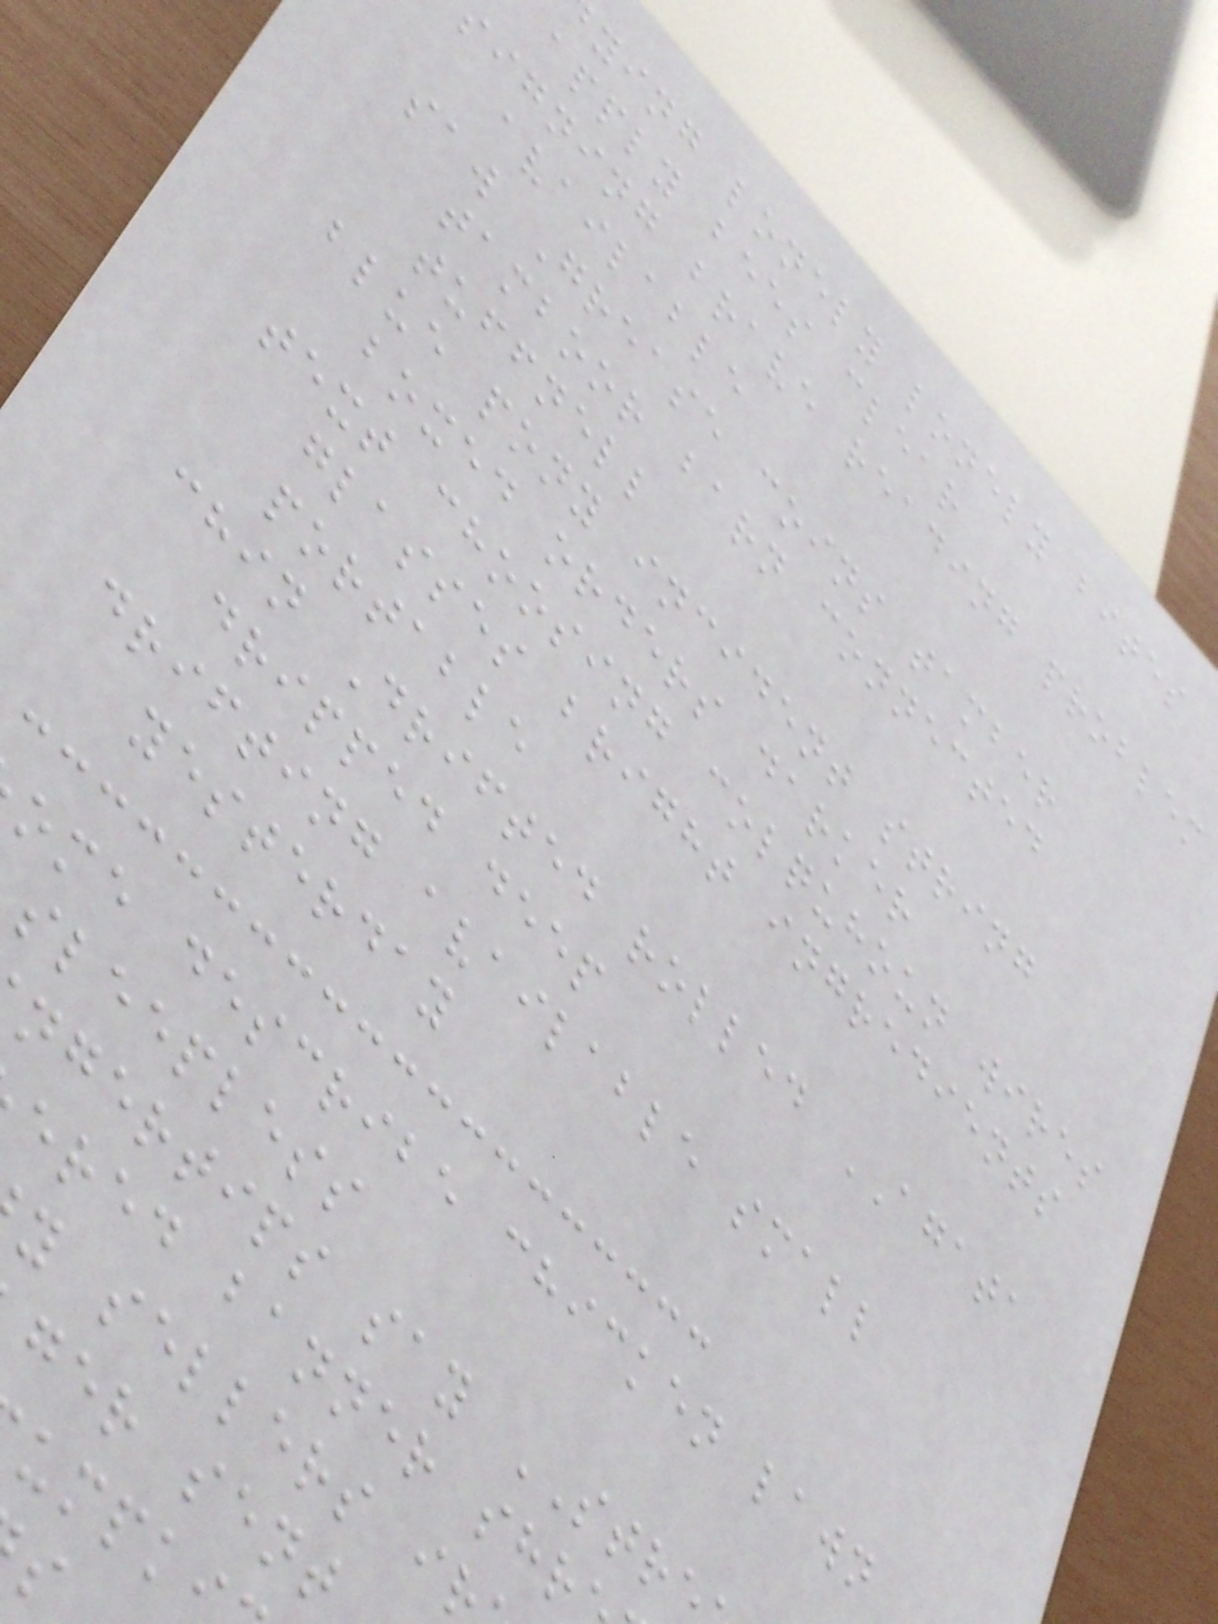ying lonely lonely bites
apply bees clear
signing brave reading problem
available
saw Grease coins tamber
tamboor barn connected
tuffnell
blue pony incident string
boxed orders darker
text choosing colquhoun wires
glasses bright ingredients
portable
chin Drifted rolled AGATA
dripped deep
drifting available small
yesterday
ome describe chicken lawn
sleepless
ngertips say STRE
ered banner shr
y sellers i
ger sent
